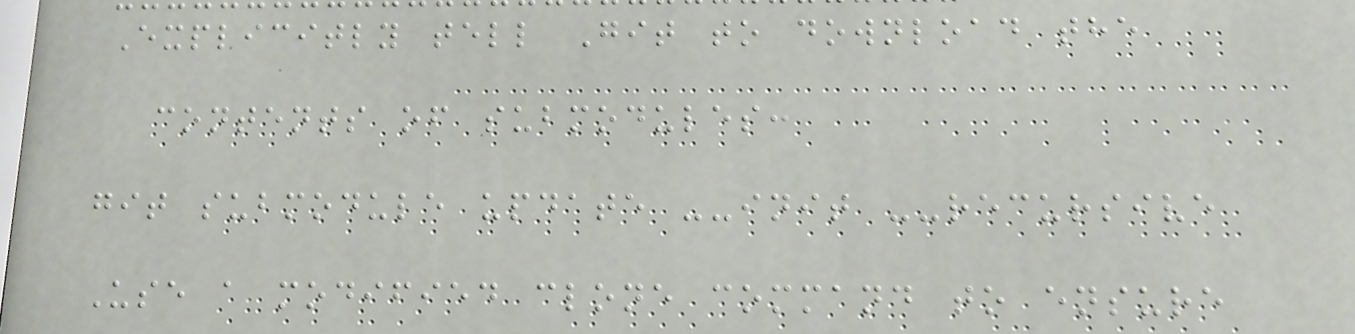Explicitly tell Git to download the
contents of submodules:
git submodule update --init --recursive
Use a modified clone command to ensure
